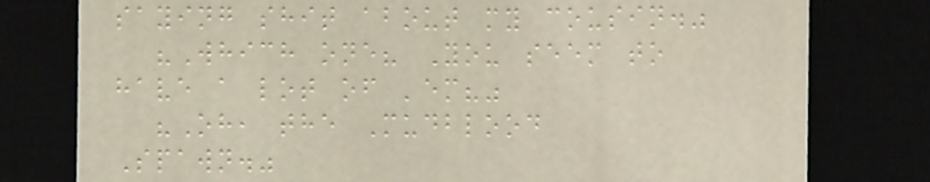saying shit about my cousin."
"Which one? You seem to
have a lot of 'em?"
"Oh, the Mudblood
Spawn."
